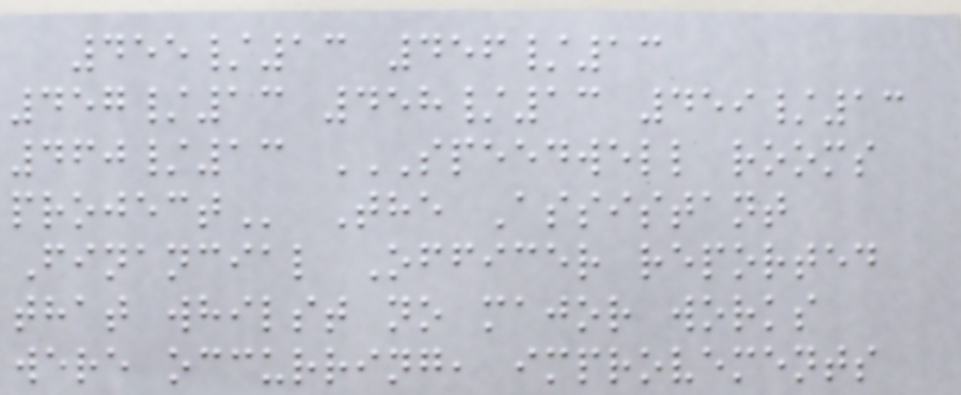455/13 456/13
457/13 458/13 459/13
460/13 SPEEDWELL ROOMS
PROJECT The Assistant
Financial Officer reported
that whilst no major works
were occurring, improvements
